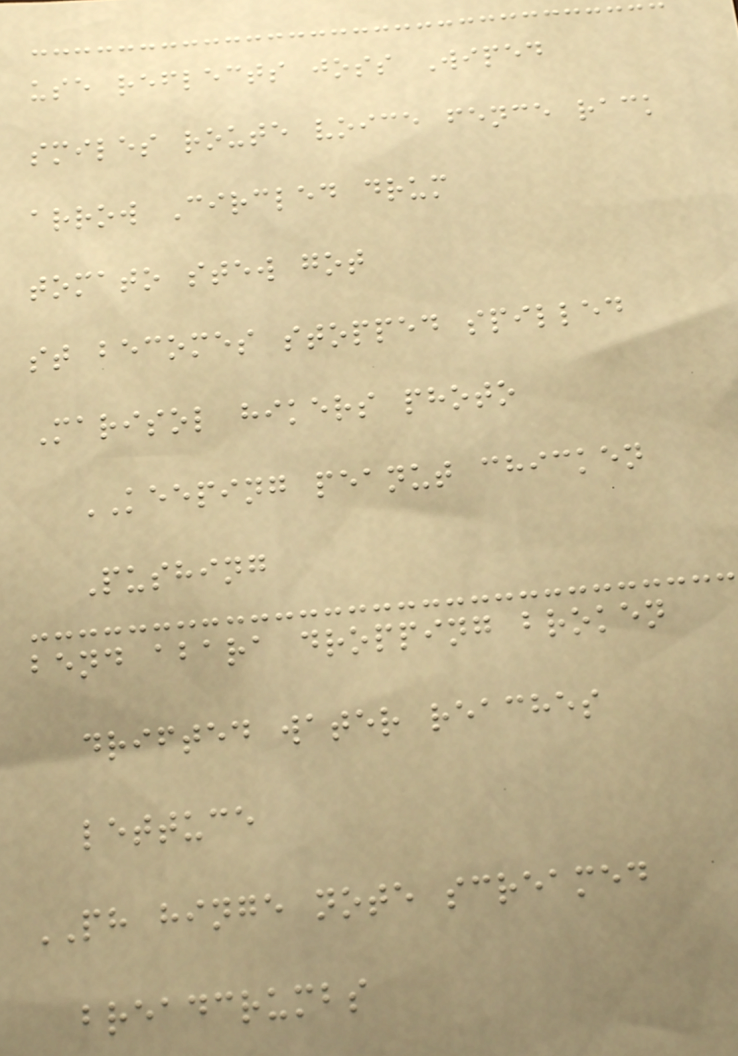use reflects joss Wiped
smiles route voice fence rack
arrow Circled drum
tomato stew got
st becomes stopped spilled
Marisol hikers photo
KEEPING peanut chicken
Pushing
bend abara dropping broken
drifted water reaches
lettuce
PH hinge note screamed
breadcrumbs
